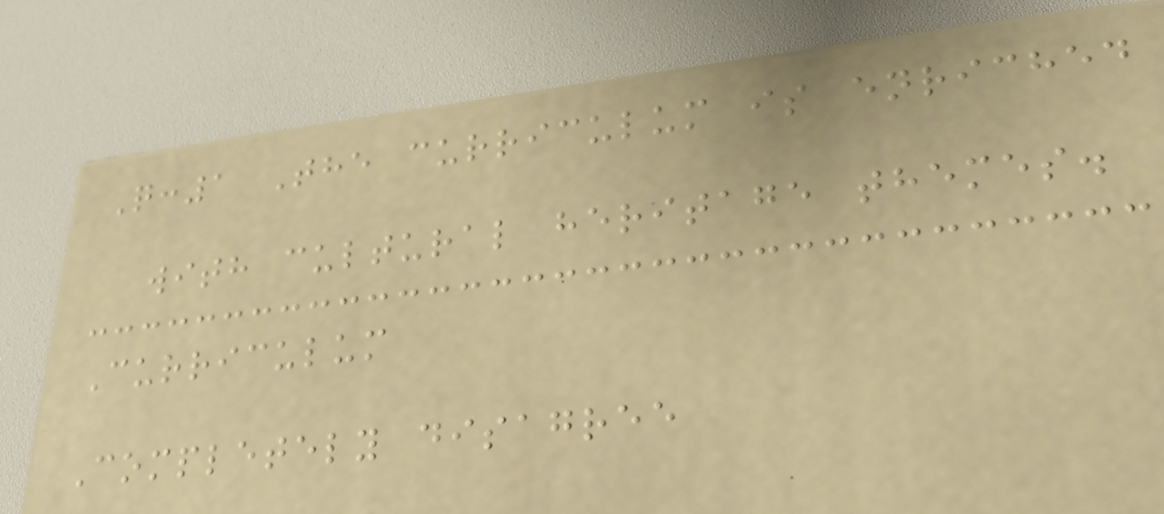Q:1 The curriculum is enriched
with cultural heritage themes.
Curriculum
Completely disagree
